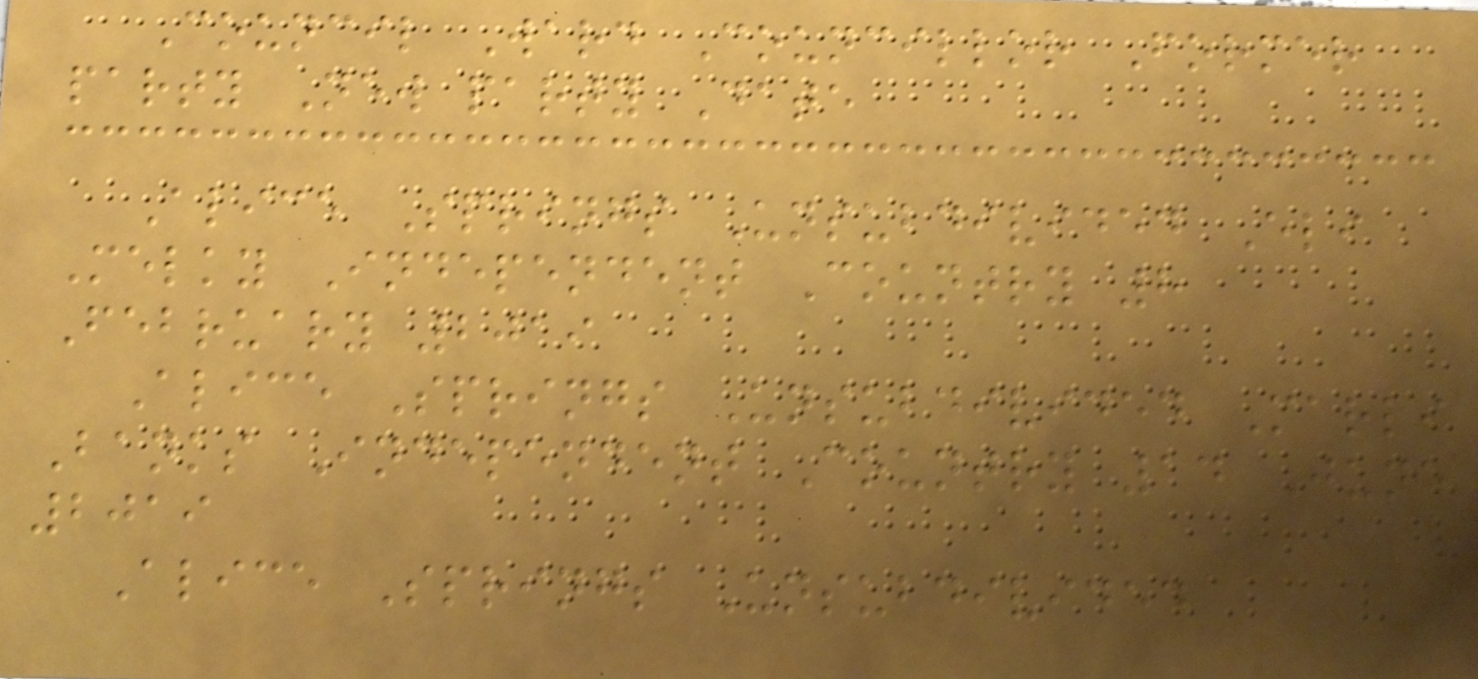Council Ward Councillor Former
party New party Date
Alice Springs Unsubdivided Eli
Melky Independent Country 8
February 2019
Alice Springs Unsubdivided Marli
Banks Independent Country 14 June
2019
Alice Springs Unsubdivided
